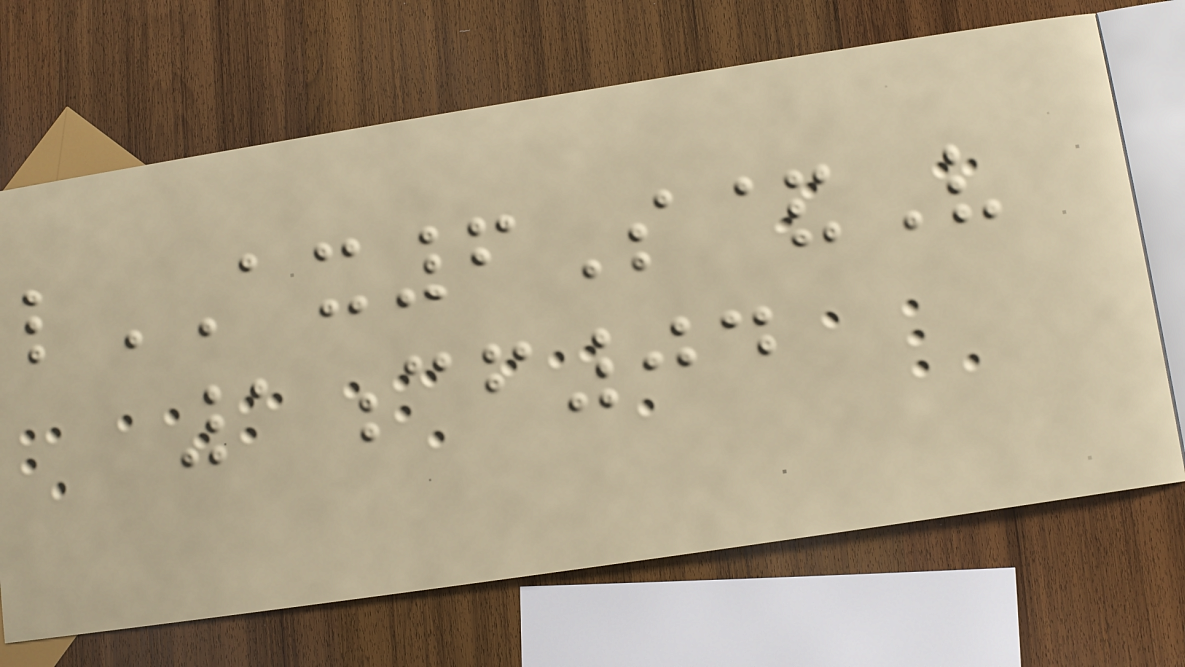lAX6S&V
1cf04
